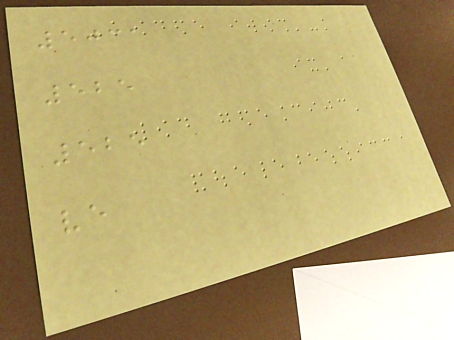5031
525
525
ve
